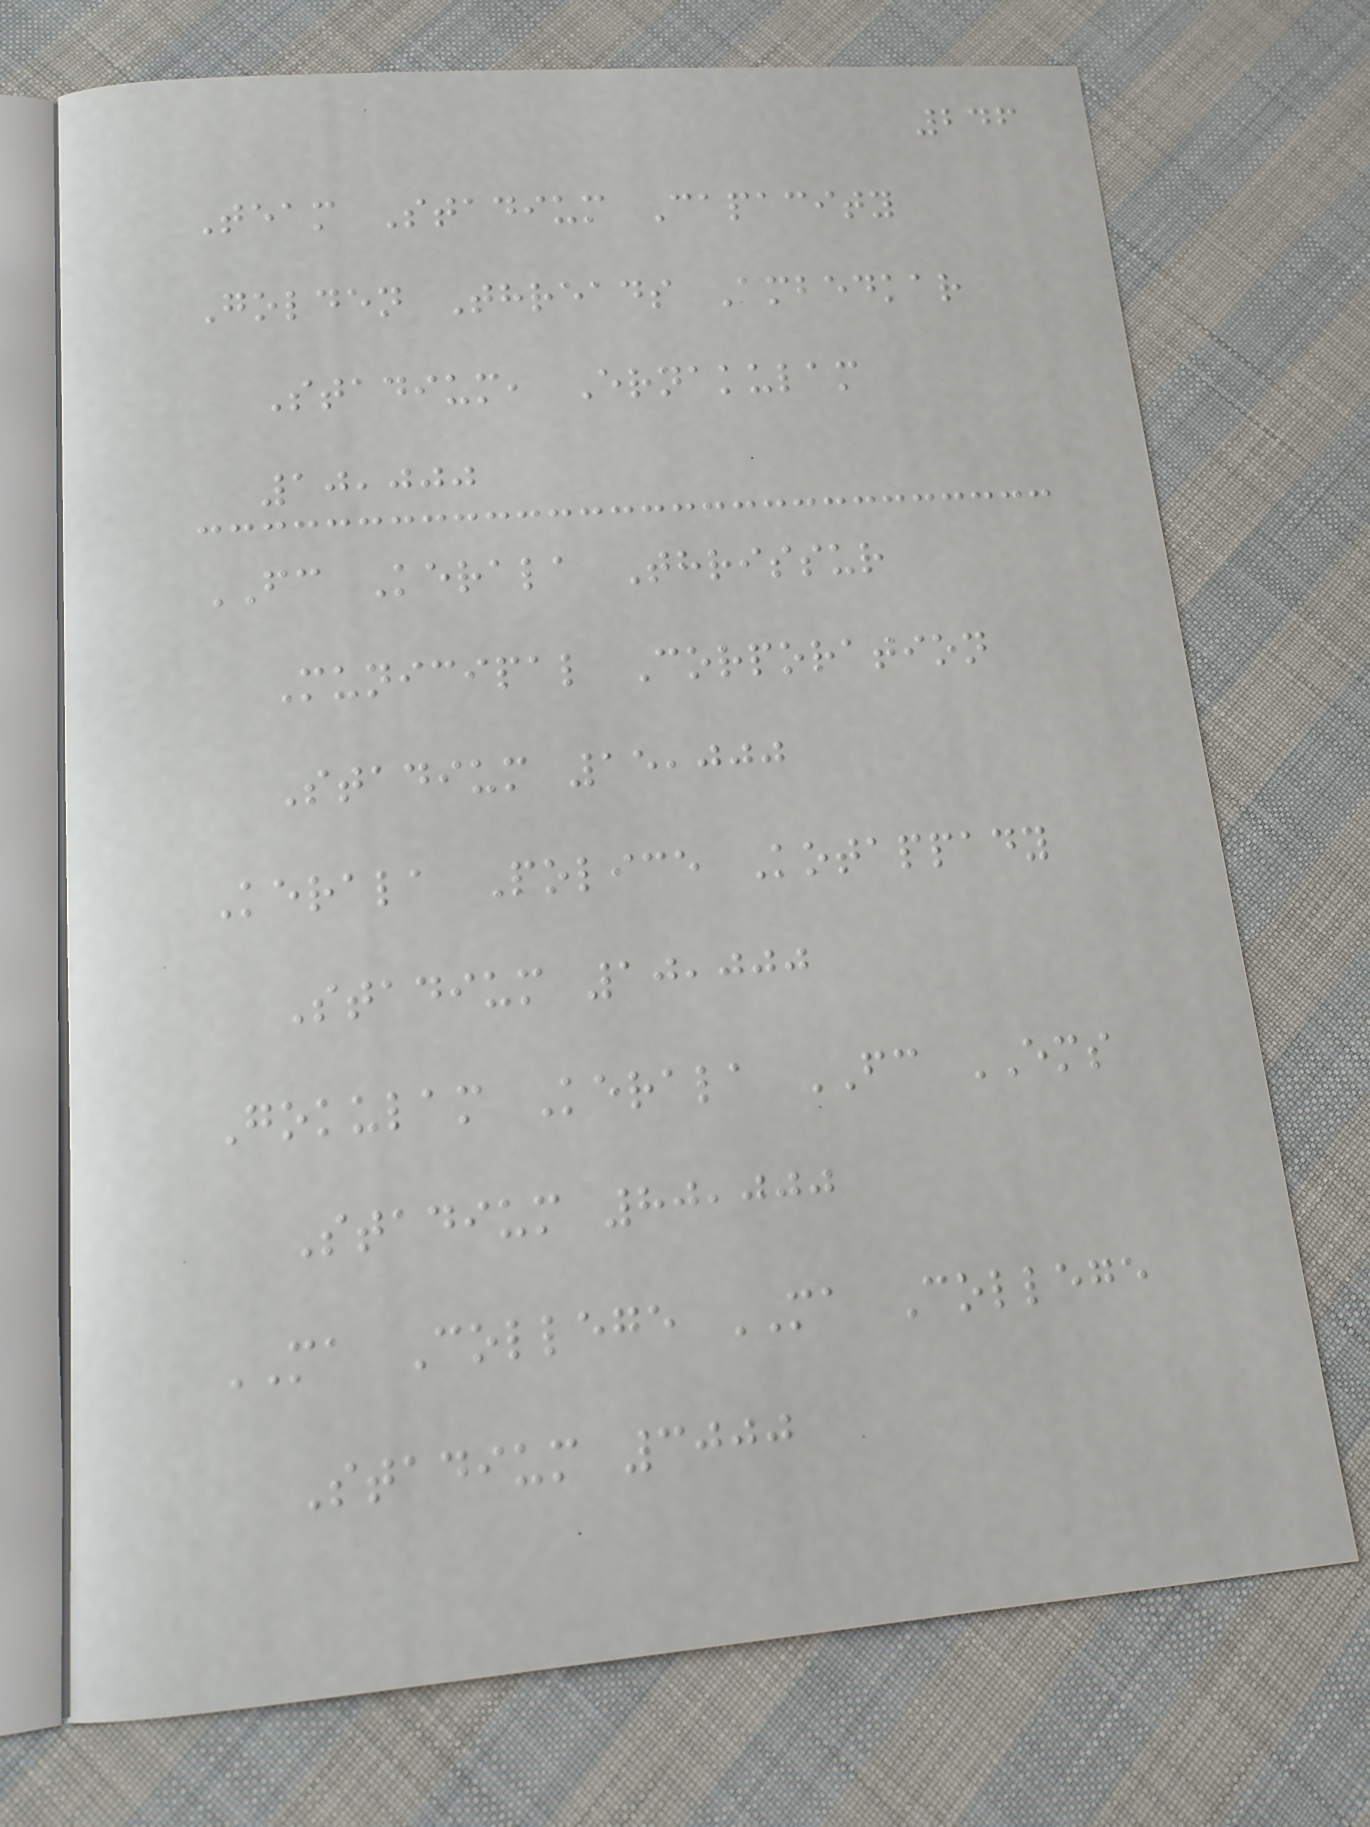246
Team Stadium Capacity
Golden Threads Ambedkar
Stadium, Ernakulam
10,000
FC Kerala Thrissur
Municipal Corporation
Stadium 15,000
Kerala Police Kotappady
Stadium 10,000
Gokulam Kerala FC EMS
Stadium 80,000
MA College MA College
Stadium 3000
